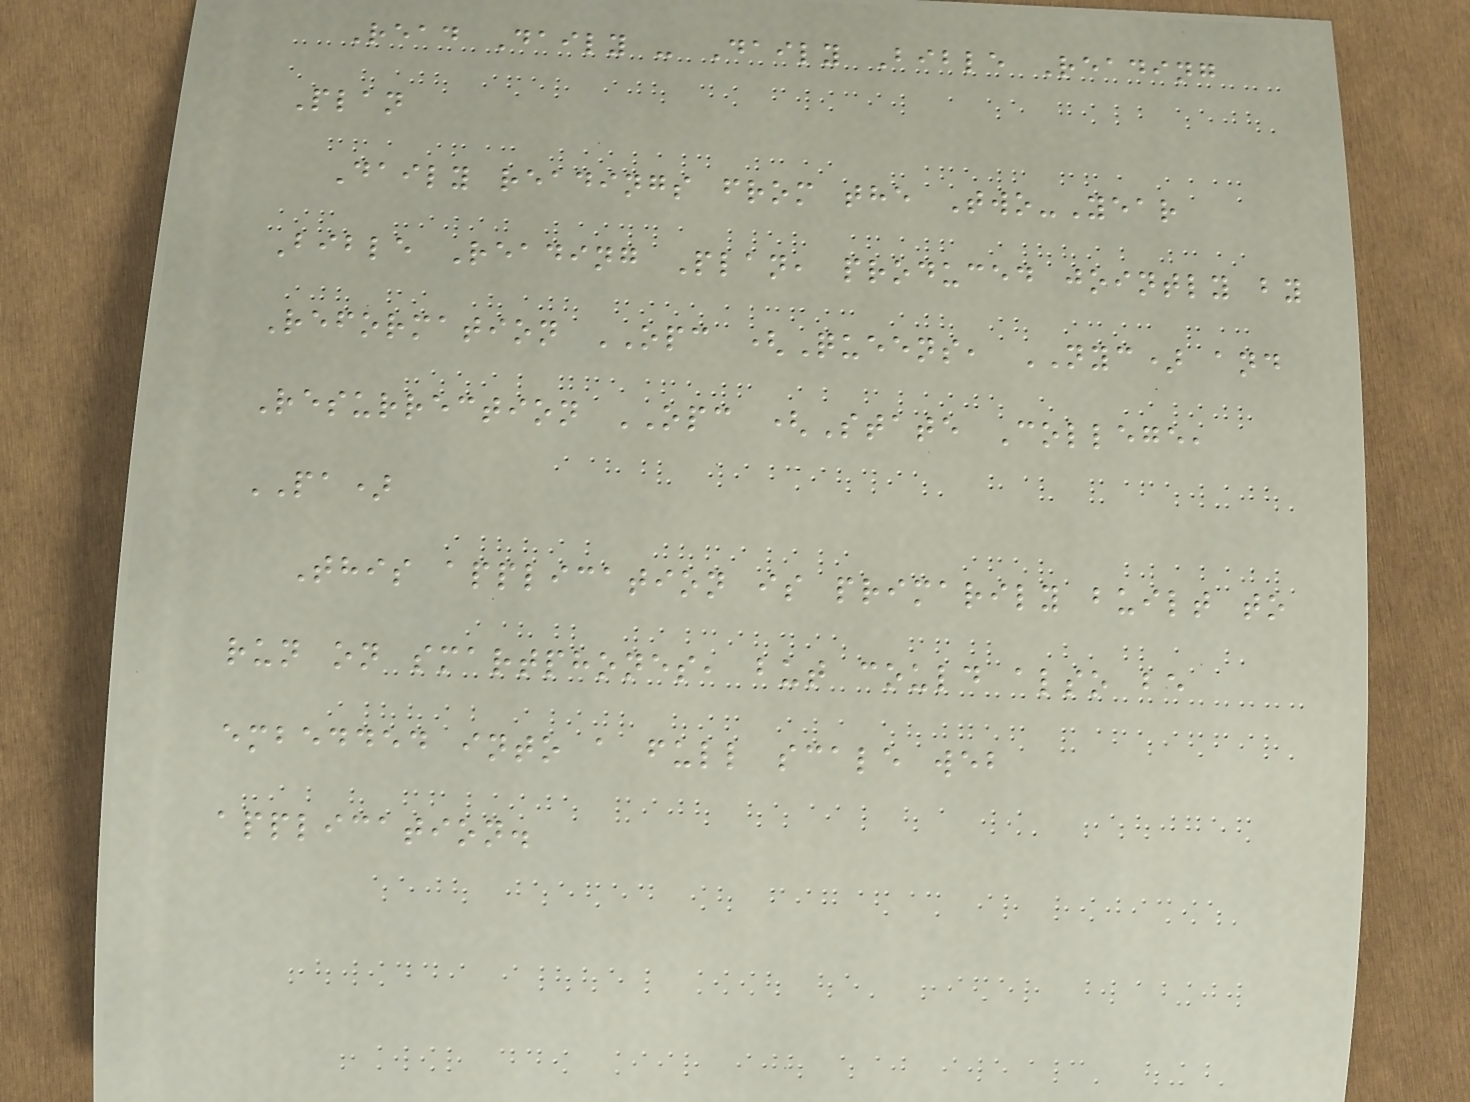Read Daily - Daily Bible Reading
Plan
Daily readings from the Two-Year
Bible Reading Plan, produced jointly by
Reformation OPC (Queens, NYC) and
Resurrection OPC (State College,
PA)
This application is primarily built to
run on smartphones, but could also be
embedded into a full scale web
application.
